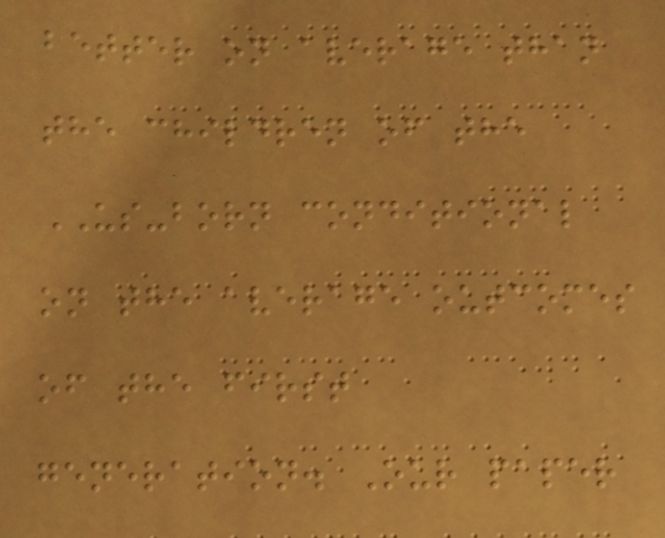better on average than
the children of the
US-born conditional
on the average outcomes
of the first
generation. Our paper
